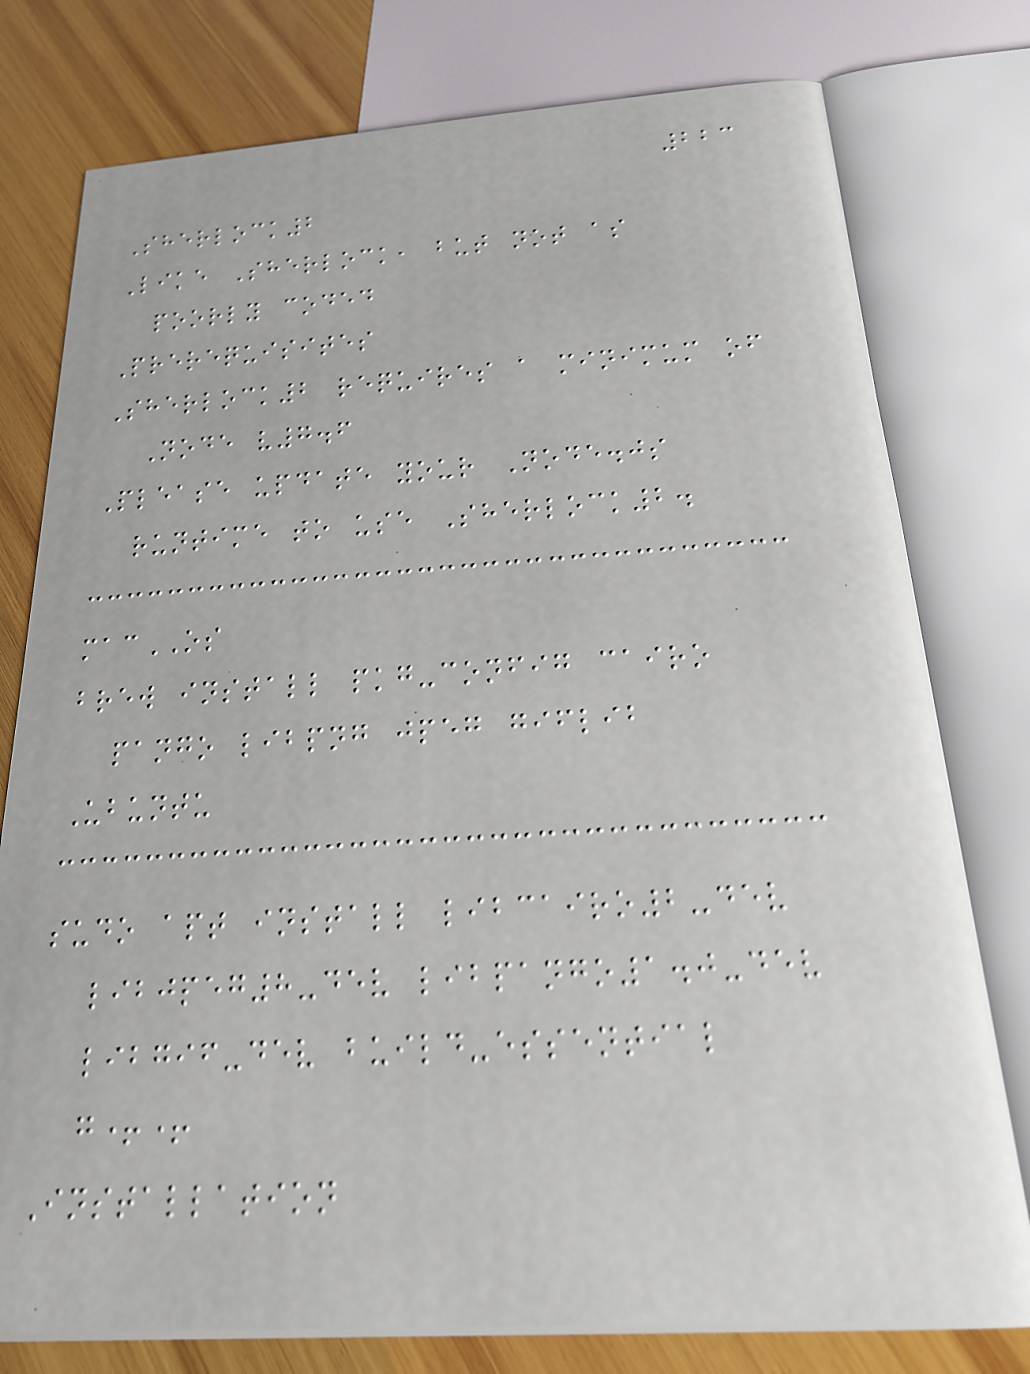223
Sherlock2
Like Sherlock, but not as
poorly coded
Prerequisites
Sherlock2 requires a minimum of
Node v7.6
Please update your Node.js
runtime to use Sherlock2.
macOS
brew install pkg-config cairo
pango libpng jpeg giflib
Ubuntu
sudo apt install libcairo2-dev
libjpeg8-dev libpango1.0-dev
libgif-dev build-essential
g++
Installation
